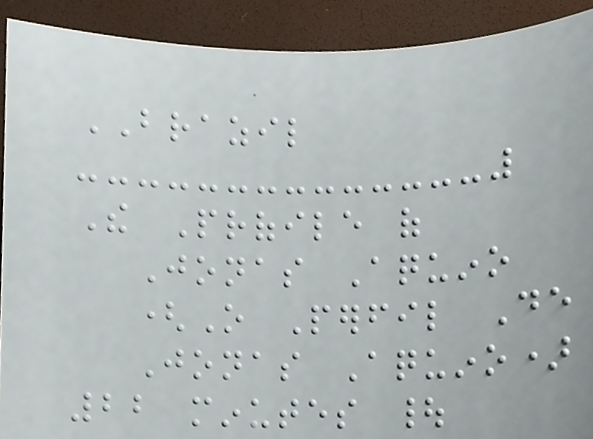BRAZIL
The Profile of
Jonas Aquino
(O Perfil De
Jonas Aquino)
22 minutes |
